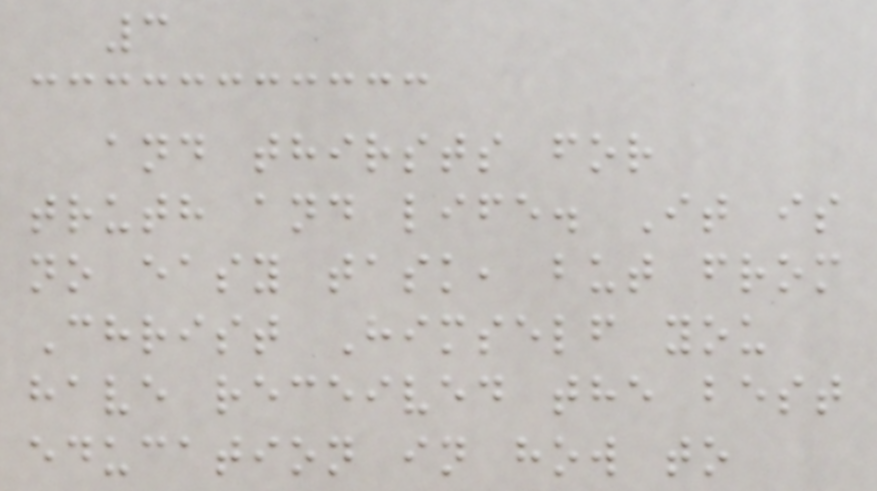3
and thirsts for
truth and life. It is
no easy task, but from
Christ Himself you
have received the best
education in how to
